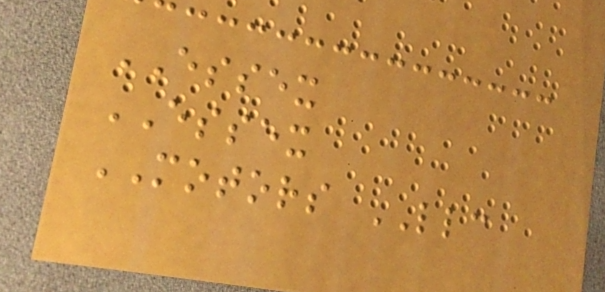ESSEX
ESSEX
MOTORS LLC
